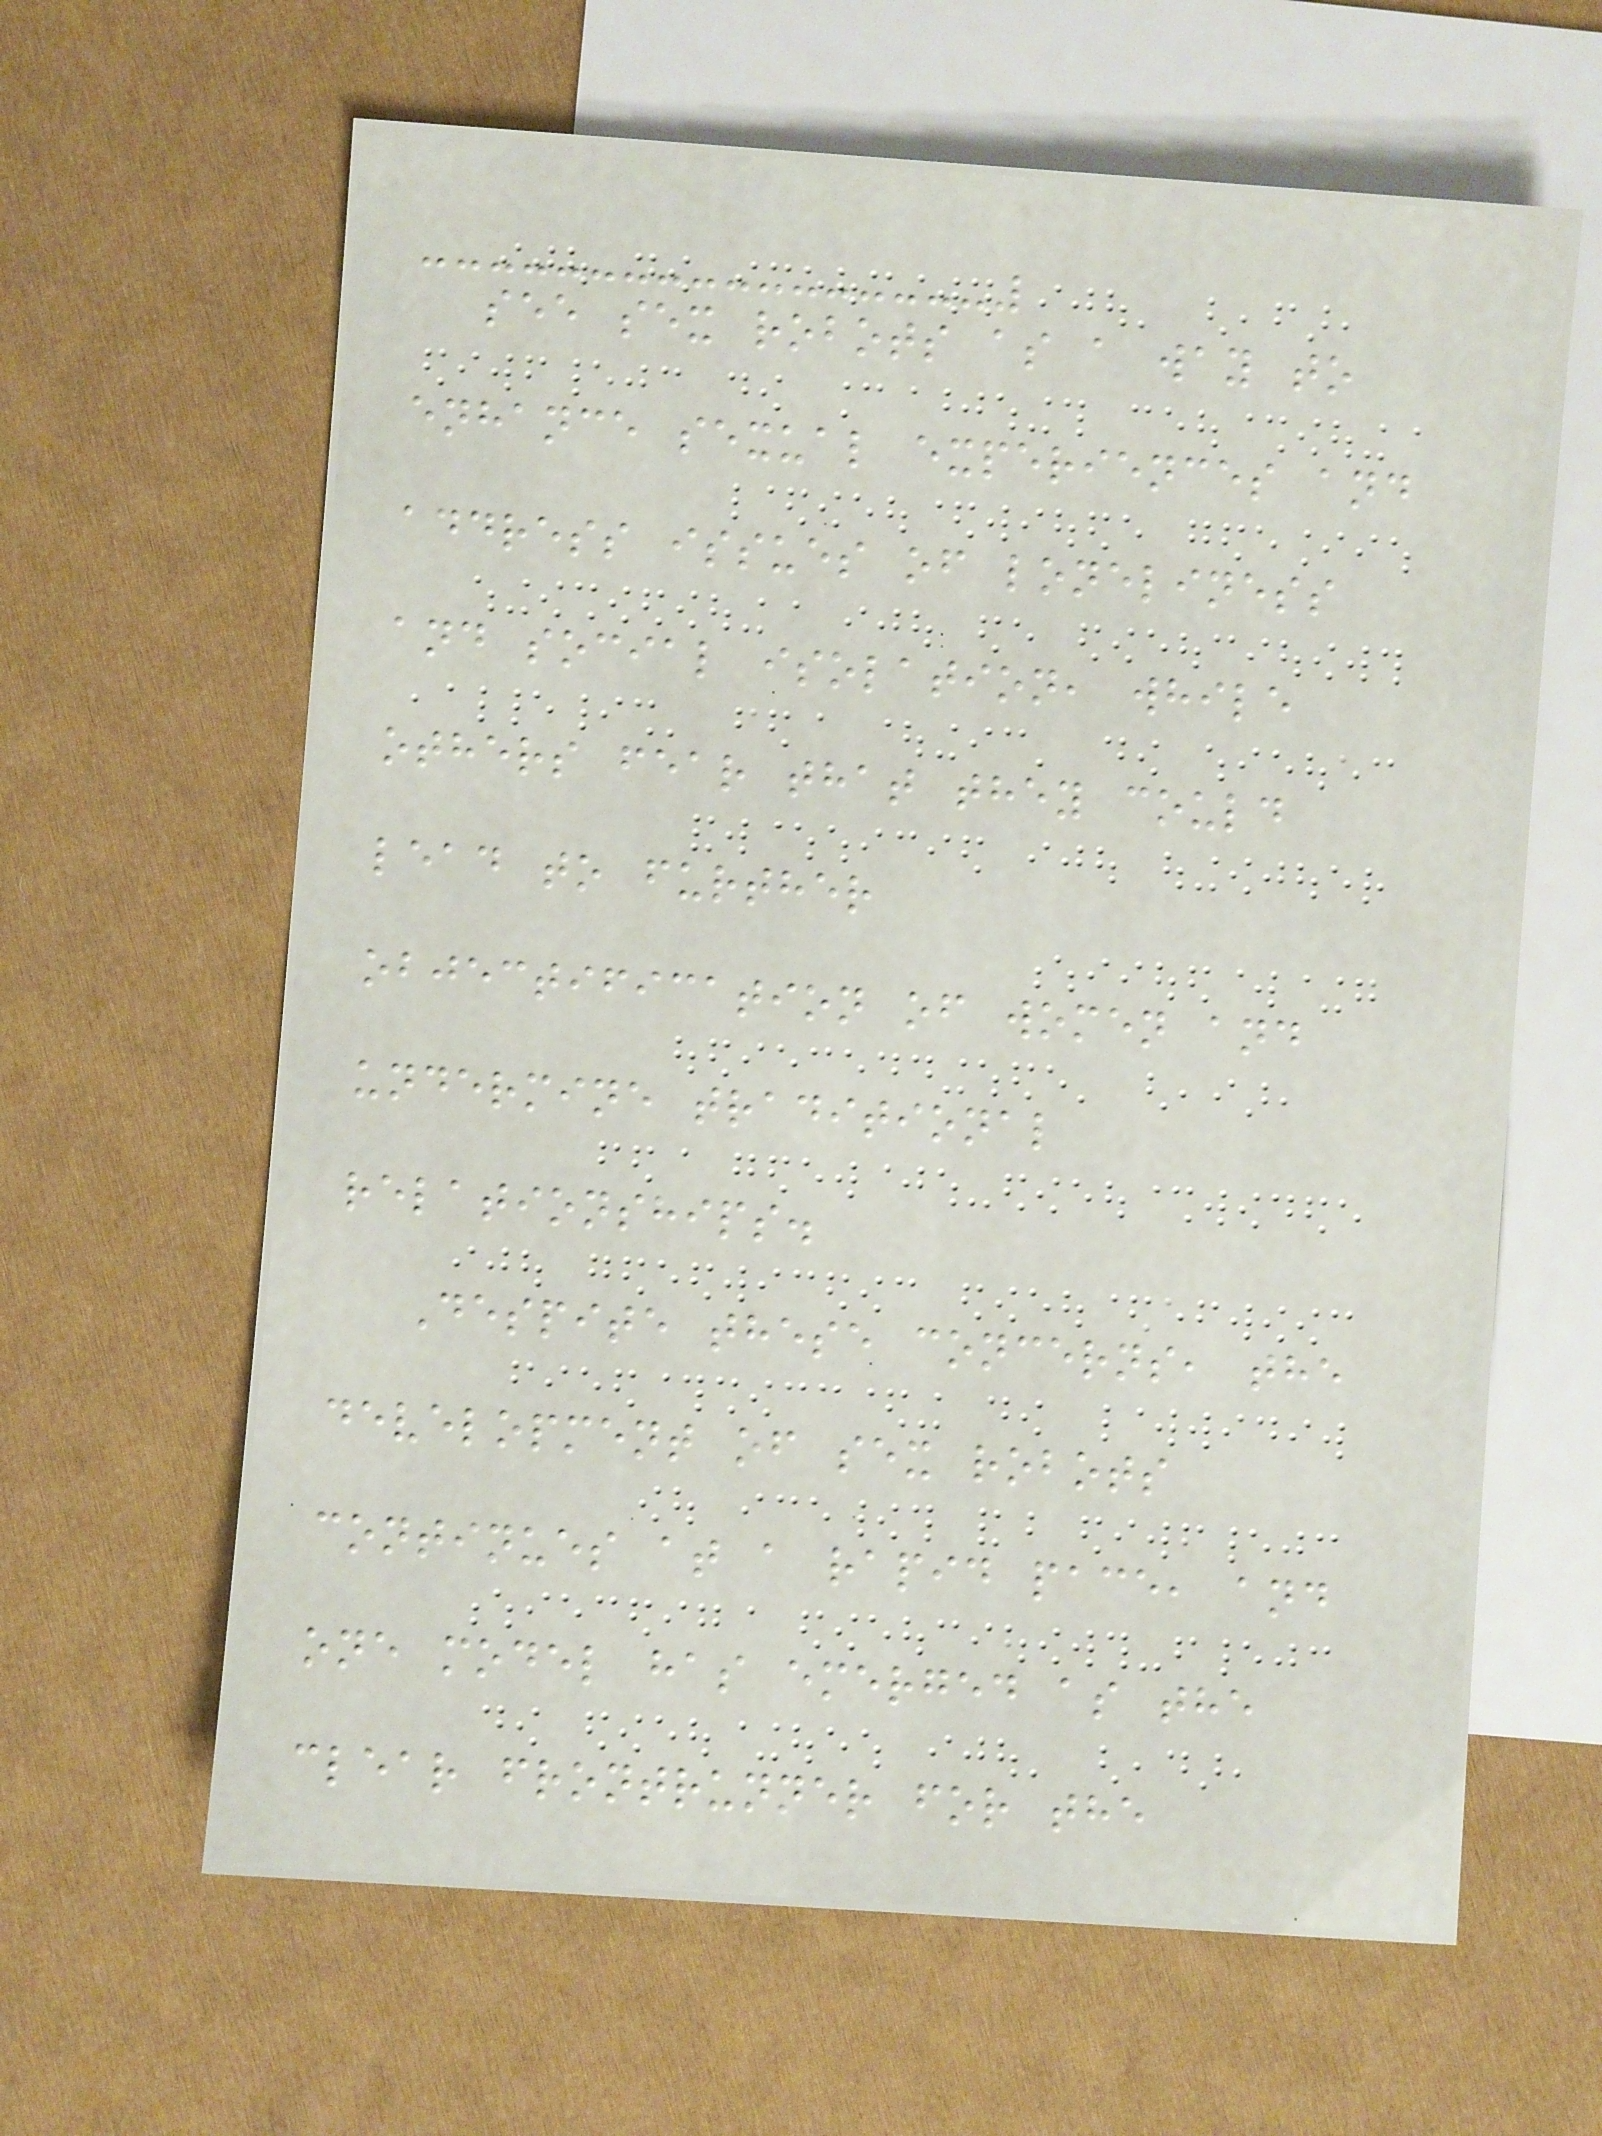see sex robots as a way to
enhance sexual experiences and
address issues of loneliness
and social isolation, while
others fear that they could
lead to further
objectification of women and
undermine traditional
relationships.
Despite these concerns, the
development of sex robots
continues at a rapid pace, and
one model has emerged as the
clear frontrunner for the
